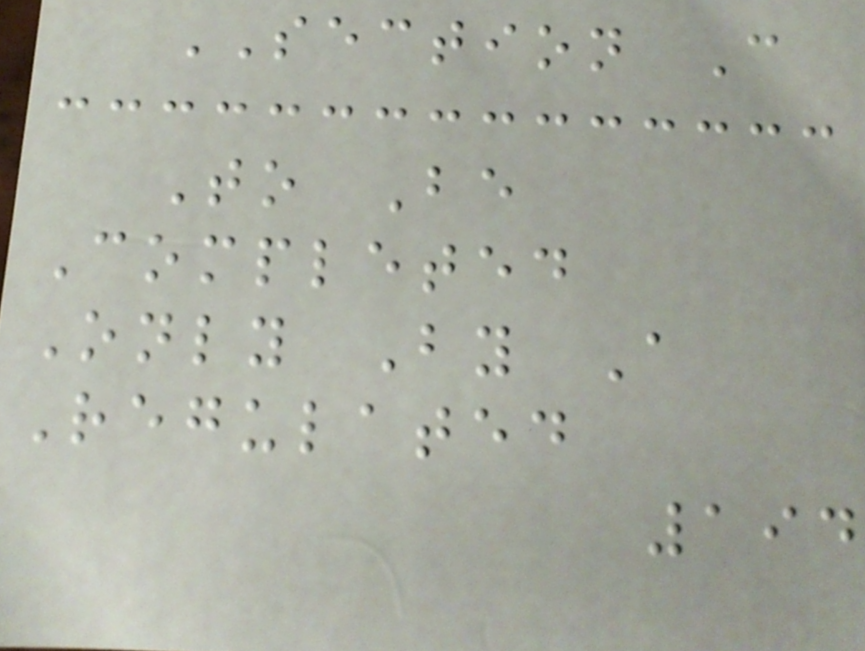SECTION C
To Be
Completed
Only By A
Regulated
194
